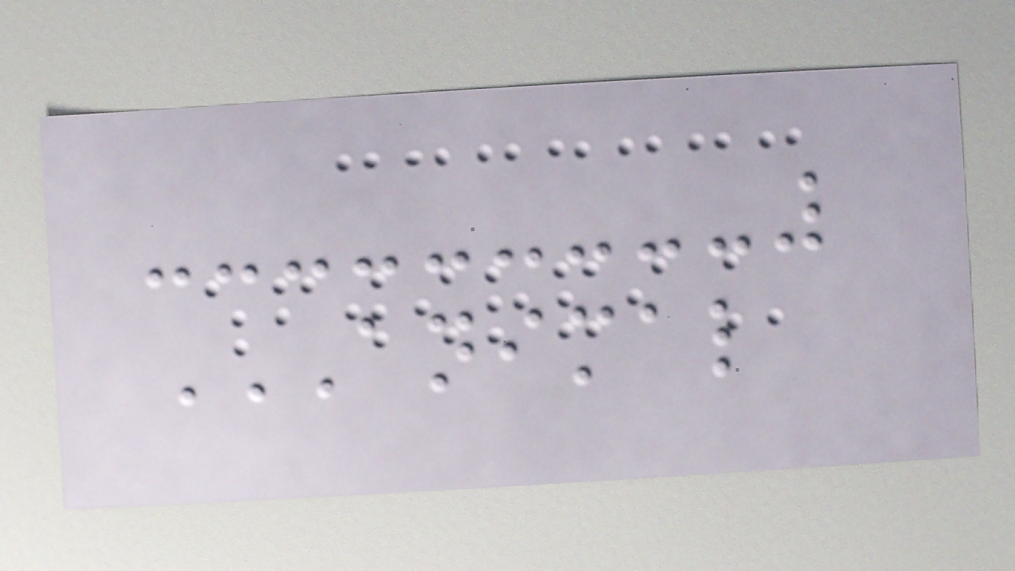ANIMAL
